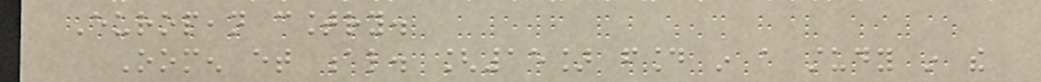European country.
Oomen et al. [15] found in a study in the
